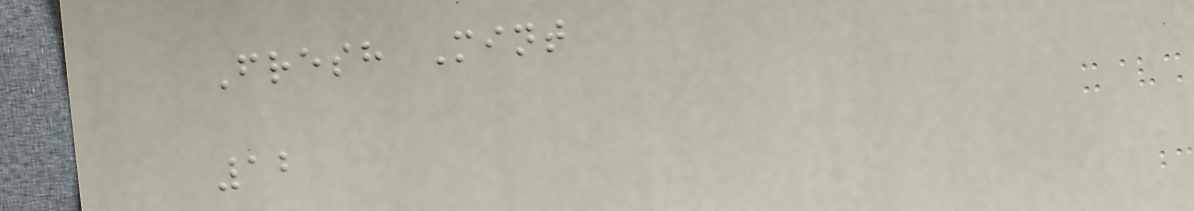Fresh Mint
12
